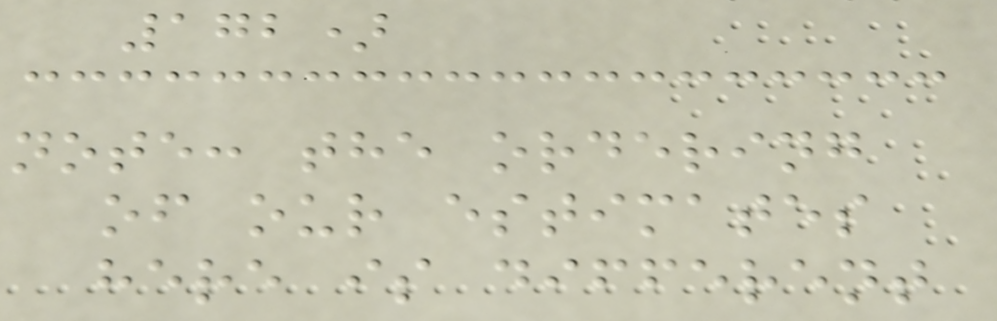172)
note: the ordering
of our estimates
here is different
